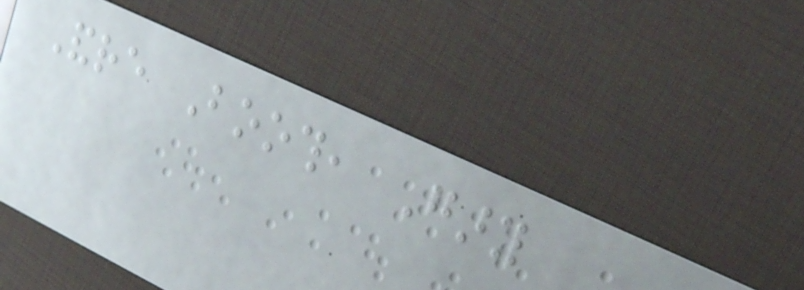Andre Booth, Gary
